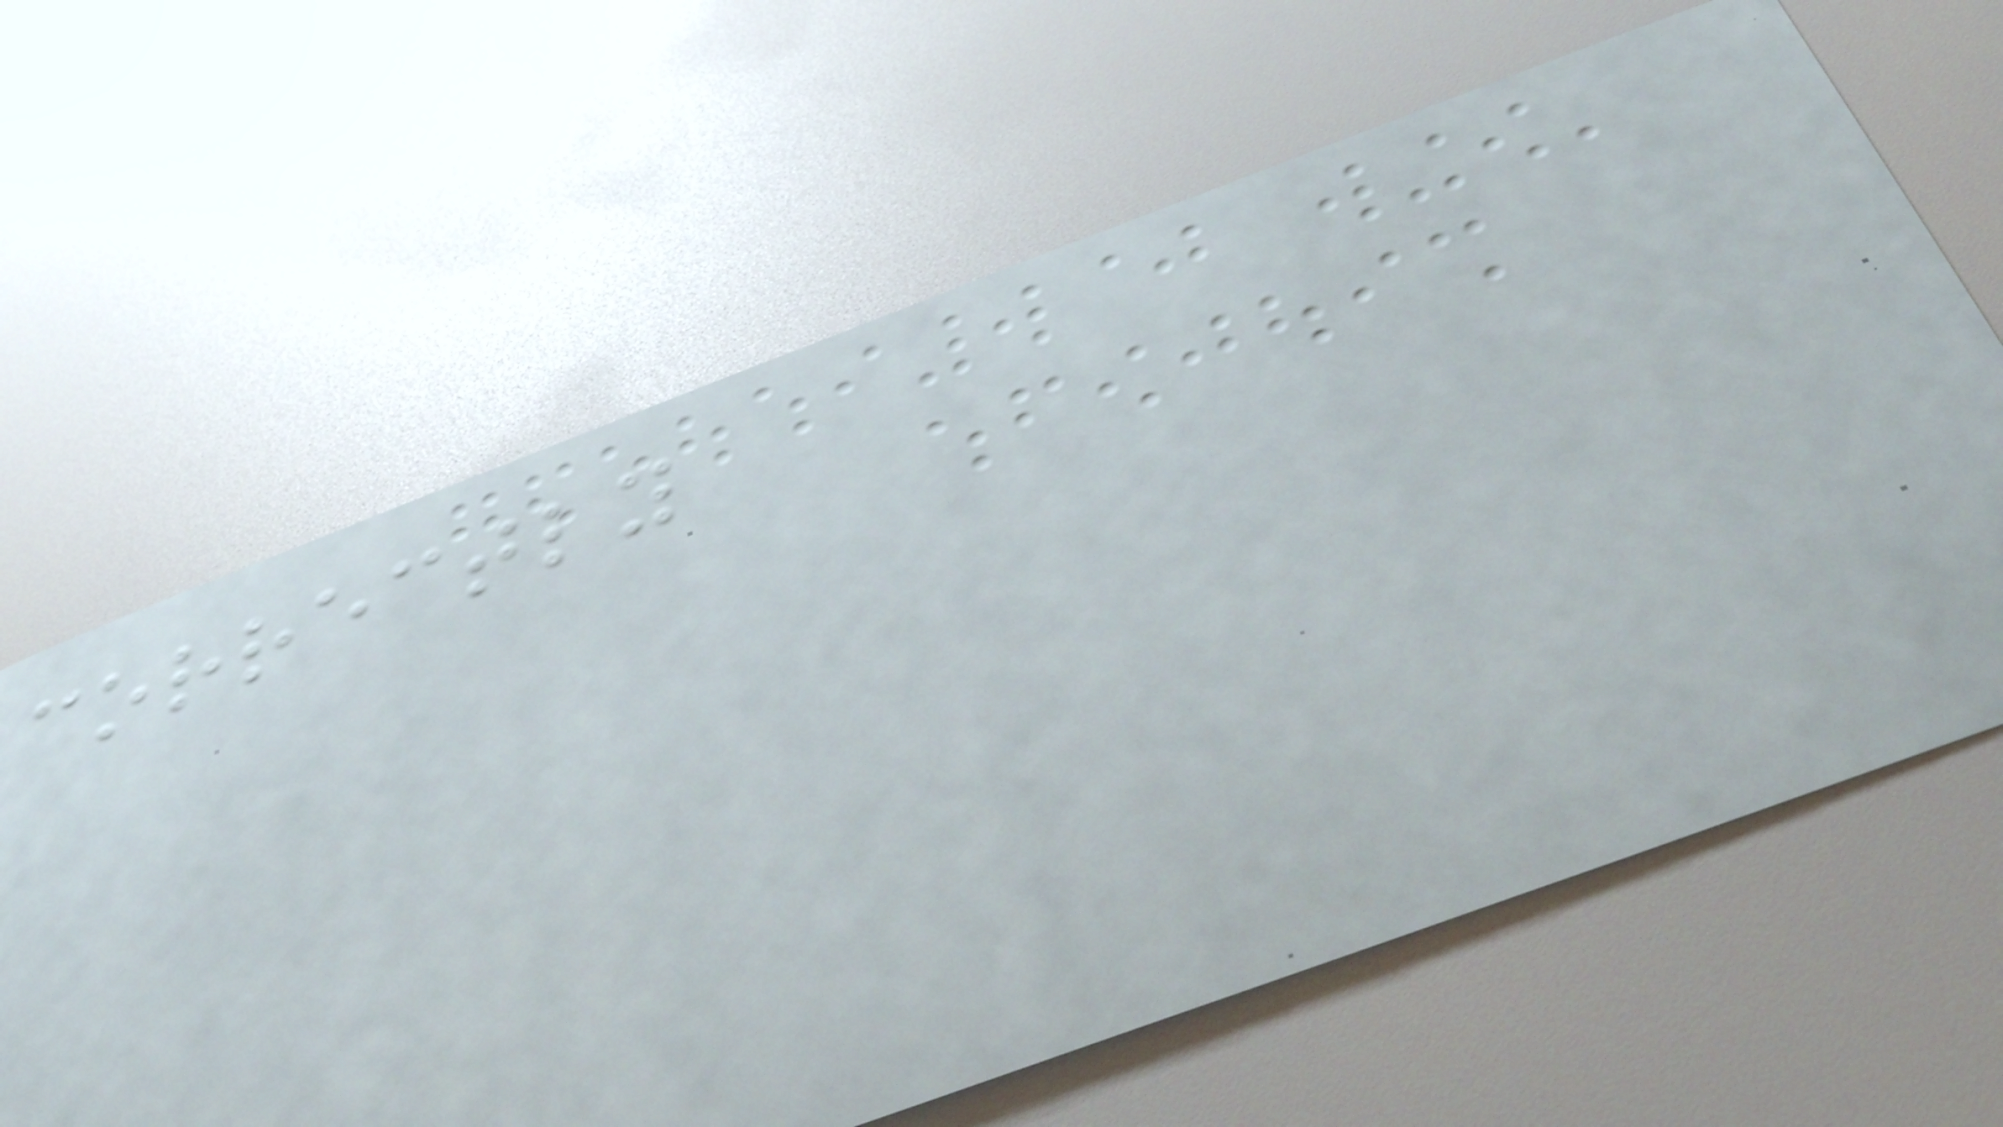correctly
